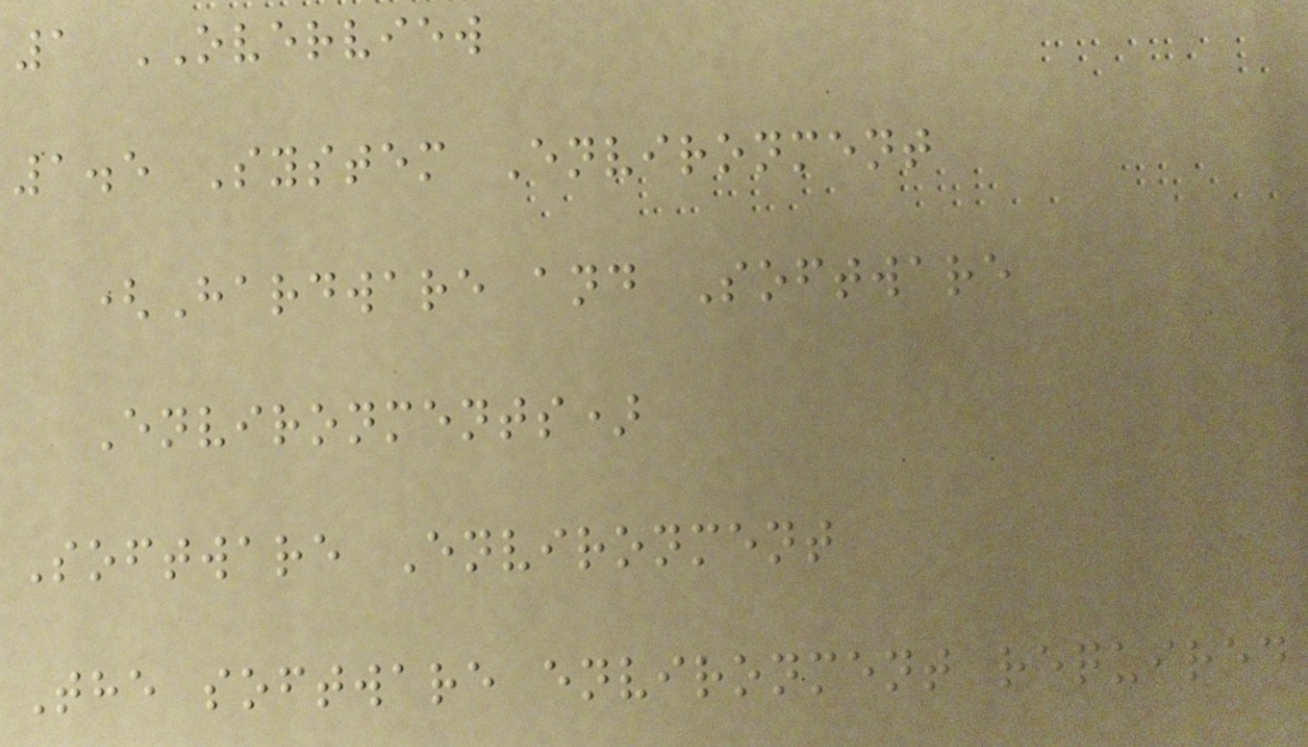1 OVERVIEW
1.5 System Environment
(Hardware and Software
Environments)
Software Environment
The software environment required
